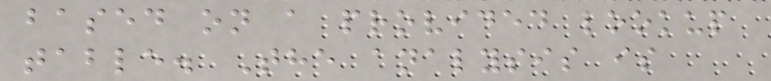based on a provided lookup
table. The analysis is
